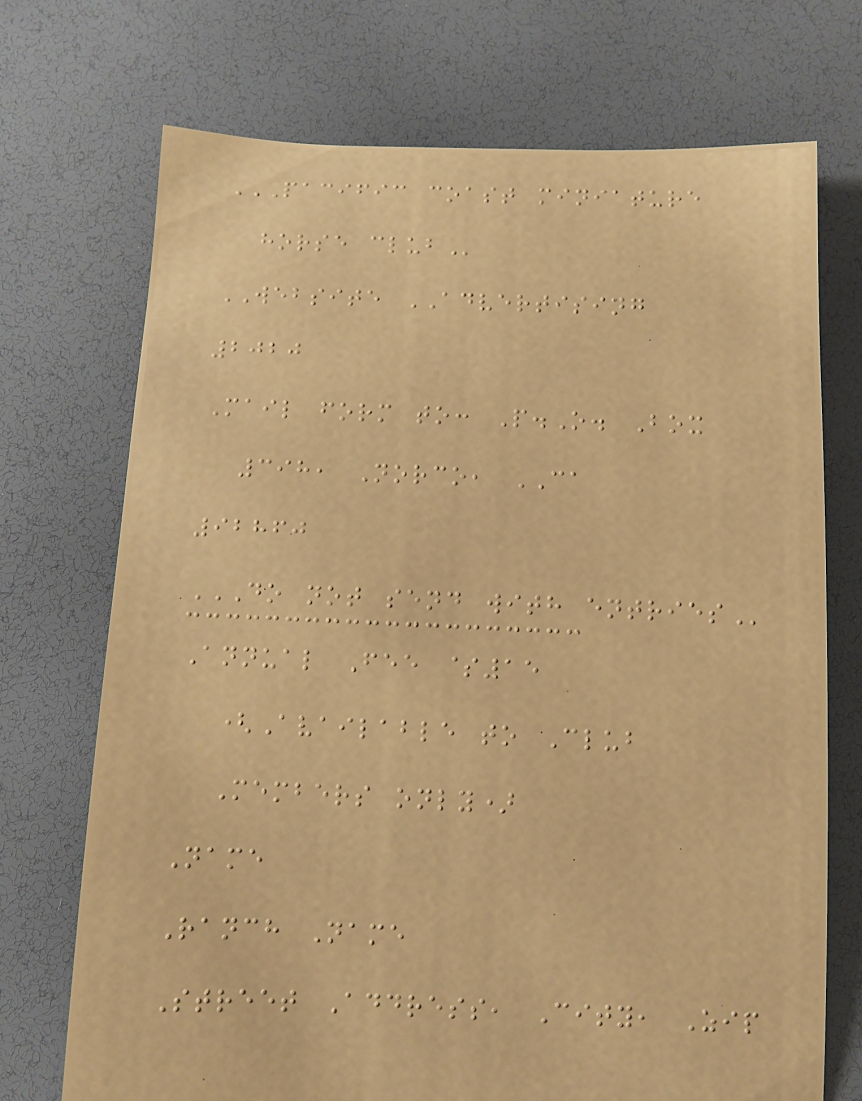PACIFIC COAST MINIATURE
HORSE CLUB
WEBSITE ADVERTISING
2020
Mail form to: P.O. Box
398, Norco, CA
92860
DO NOT SEND WITH ENTRIES
Annual Fee $15
(Available to Club
Members only)
Name
Ranch Name
Street Address, City, Zip
